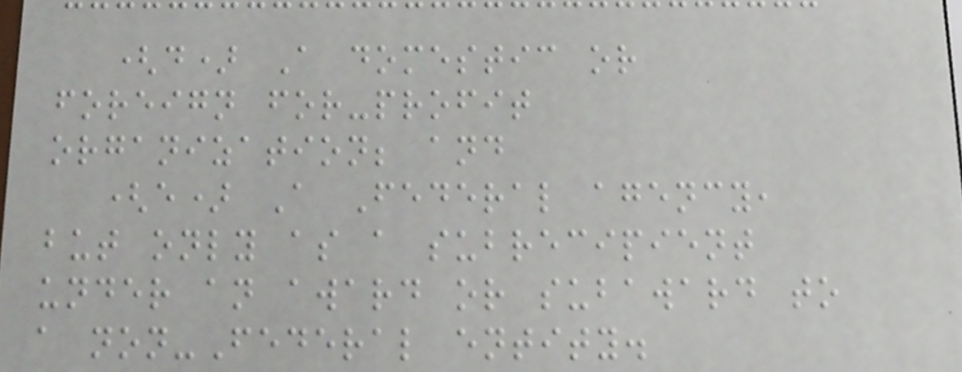(d) A domestic or
foreign for-profit
organization; and
(e) A Federal agency,
but only as a subrecipient
under an award or subaward to
a non-Federal entity.
